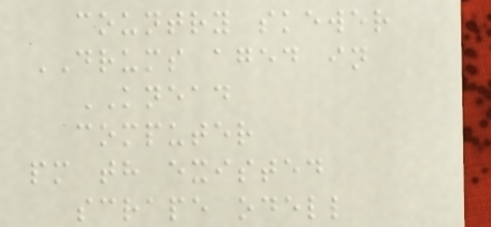country skewer
DRUMS aged in
KNEAD
computer
pm th existed
scrape odell
